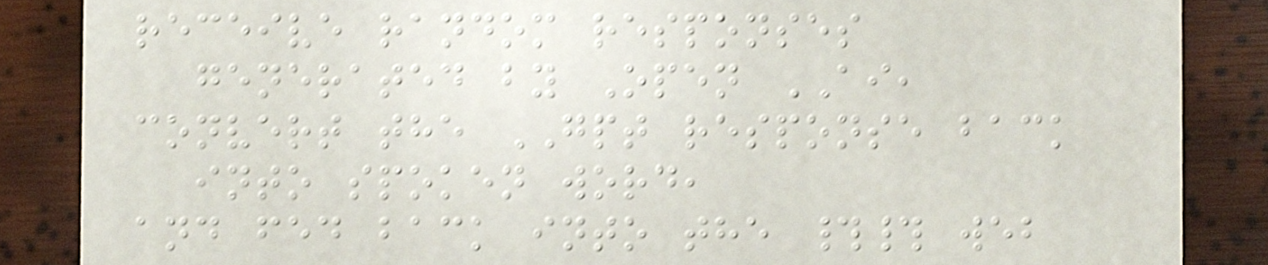receive random responses
generated by Open AI,
convert the GPT response back
into spoken word,
and fed back into the ## web
